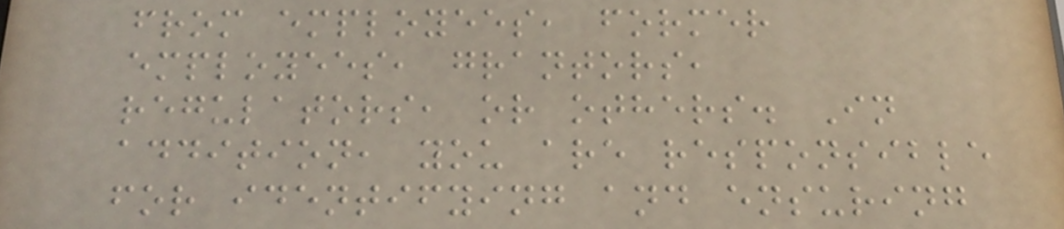from employees, former
employees, grantors,
regulators, or others. In
addition, you are responsible
for identifying and ensuring
